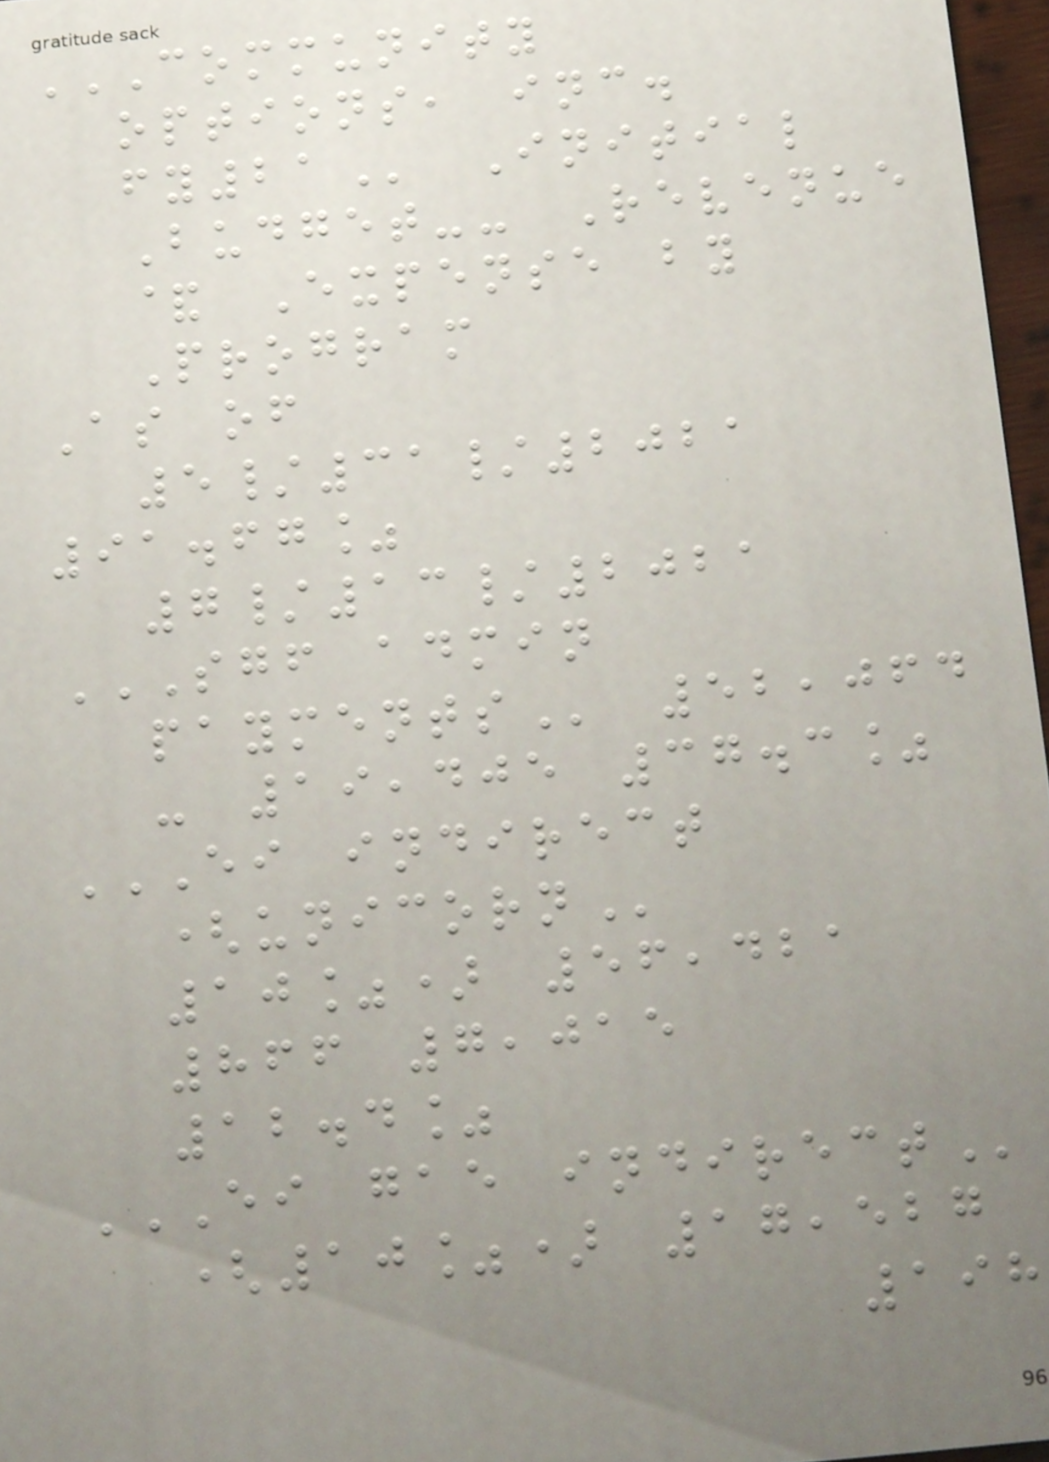COMMUNITY
OPTIONS, INC.
FY21 Initial
Budget-- Revenue
& Expense by
Program
As of
5/31/2021
91.67%
7/13/2021
SGF ADMIN
PAYMENTS 52,064
- 19,405 37.3%
EI INDIRECT
(UNICORN
10%) 56,421
866 7,015
12.4%
EI GAE INDIRECT
(10%) 17,527
198
